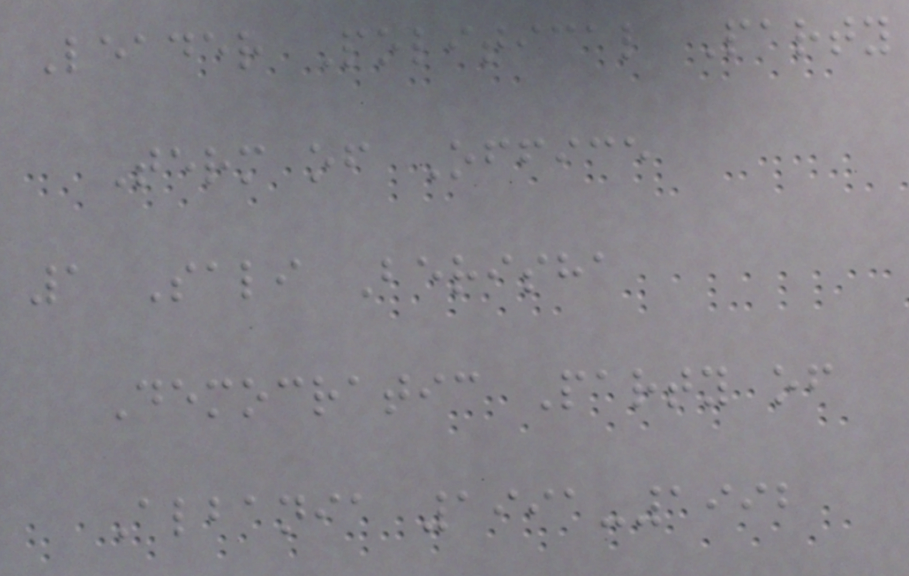Leader Political Party
Term of Office
1 Sali Berisha
Democratic Party of
Albania 1991-1992
